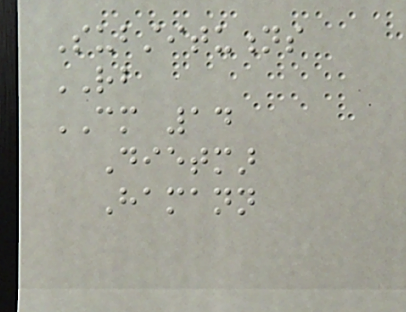Substitutions
RB
CM 14
Dietmar
Hamann
